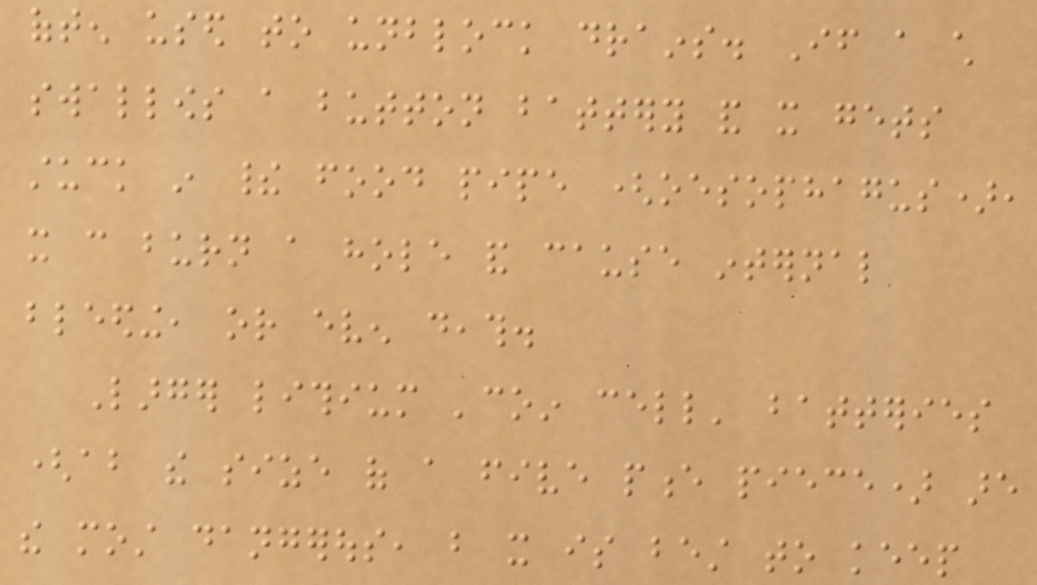often used to unblock drains. If a child
swallows a button battery and it gets
stuck in their food pipe (oesophagus),
it can burn a hole and cause internal
bleeding, or even death.
Larger lithium 'coin cell' batteries
(about the size of a five pence piece) are
the most dangerous, but it is best to keep
